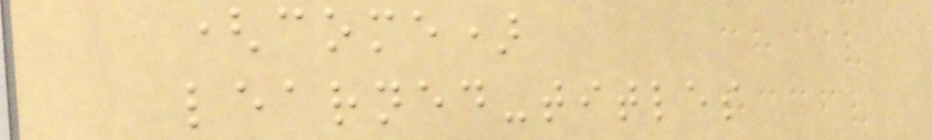(come)
learned-titles
